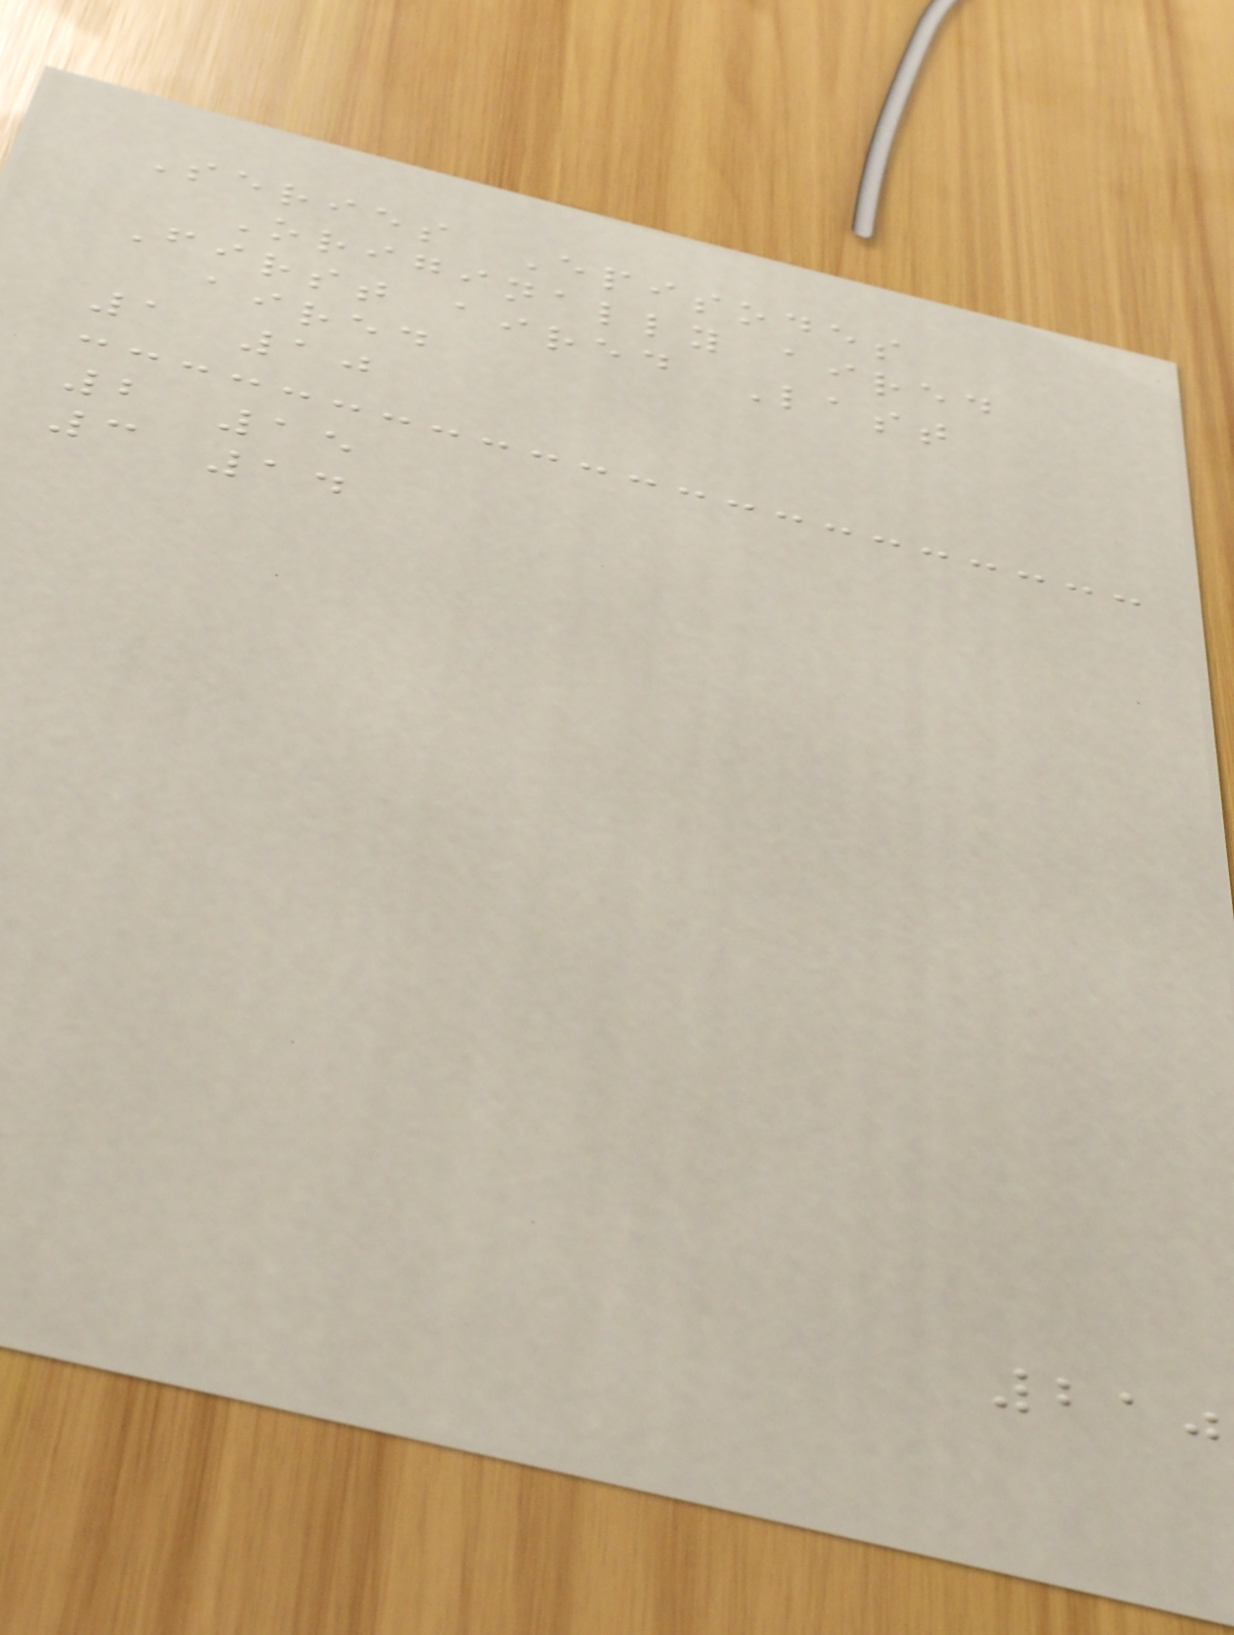Series Episodes
Originally aired
First aired Last
aired
1 10
2 15
3 14
210
